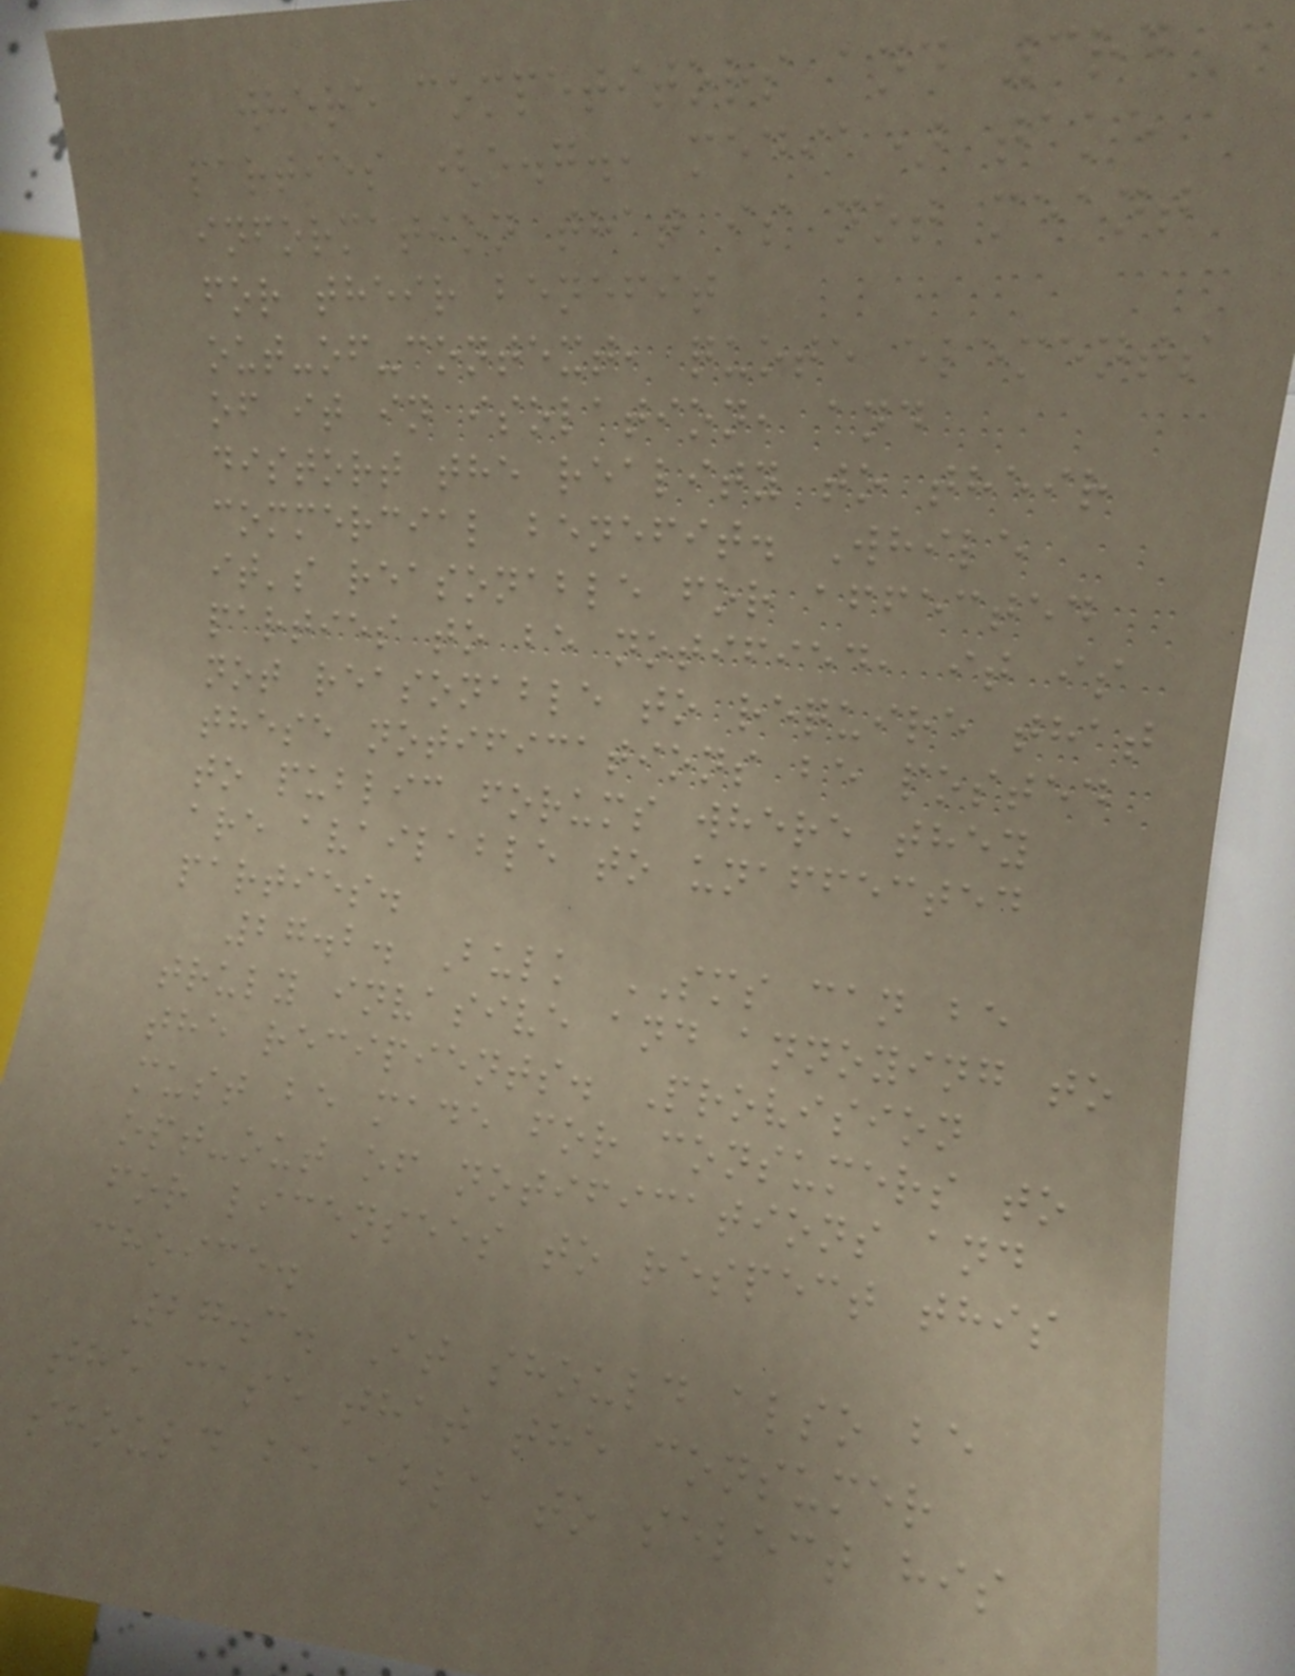where competitors and 3rd
parties (e.g., media) take
information that is not meant
for their benefit
out-of-context, quote elements
of it in isolation, and
distort the reality to their
commercial benefit. While
it's reasonable for affected
parties to be notified, it is
not reasonable to require that
these notifications be posted
to public forums where they
are available to unaffected
parties.
27.2. Bulk SMS can be
truly invasive and annoying to
the recipients. Provision
must be made for consumers to
opt-out of notifications and
for licensees to respect this
choice.
27.3. It should also be
the case that the consumer
should be able to select his
